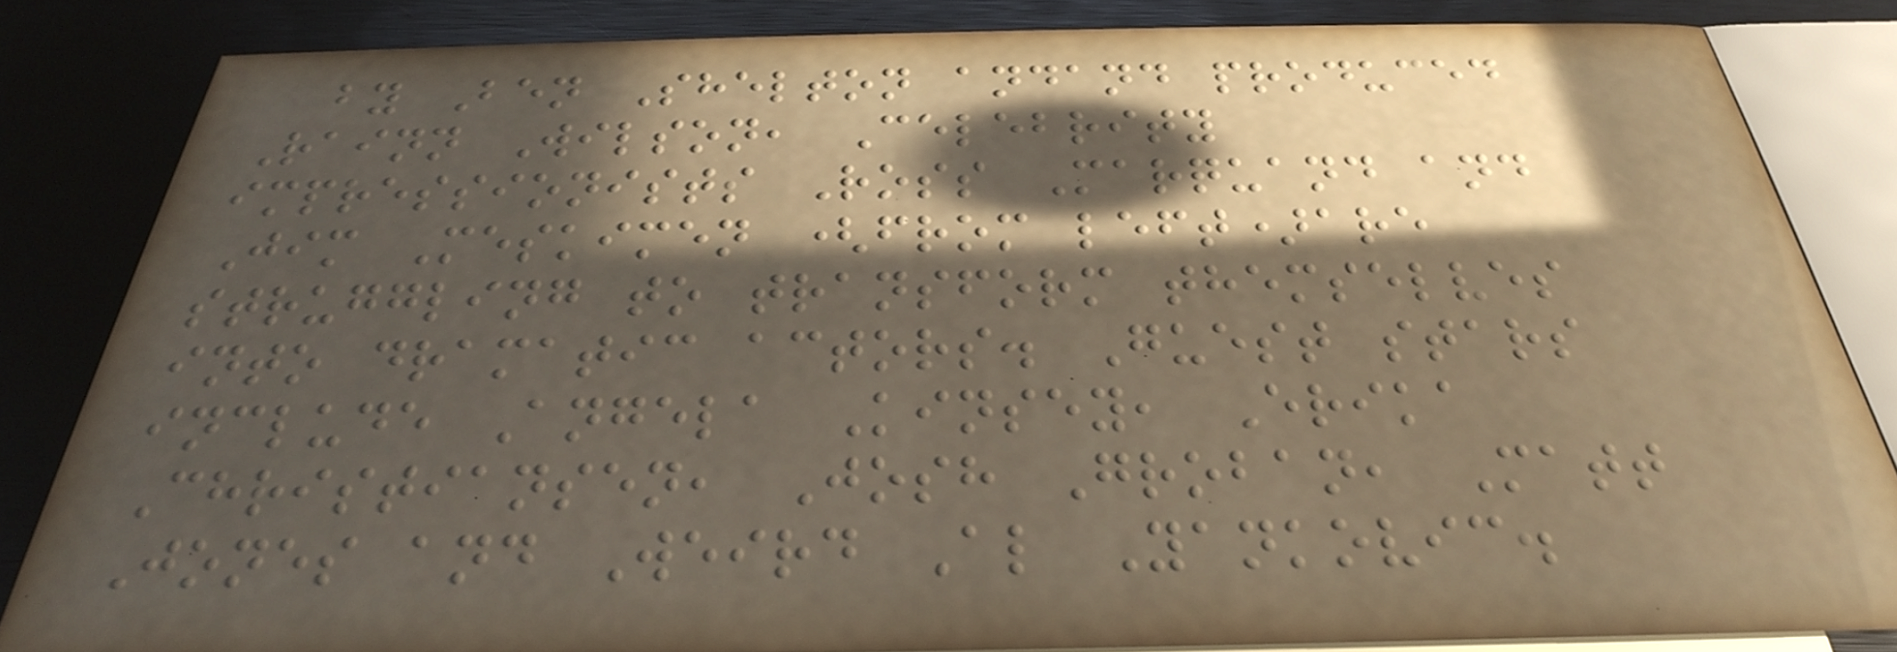by Ben Shelton andand produced
Rainn Wilson, Celebrity
impressionists Ross Marquand and
Jim Meskimen (from left)are
struggling to transform themselves
into dramatic actors. Guest stars
include Angela Kinsey, Erika
Christiansen, Josh Groban, Matt
Jones and Weird Al Yankovic.
